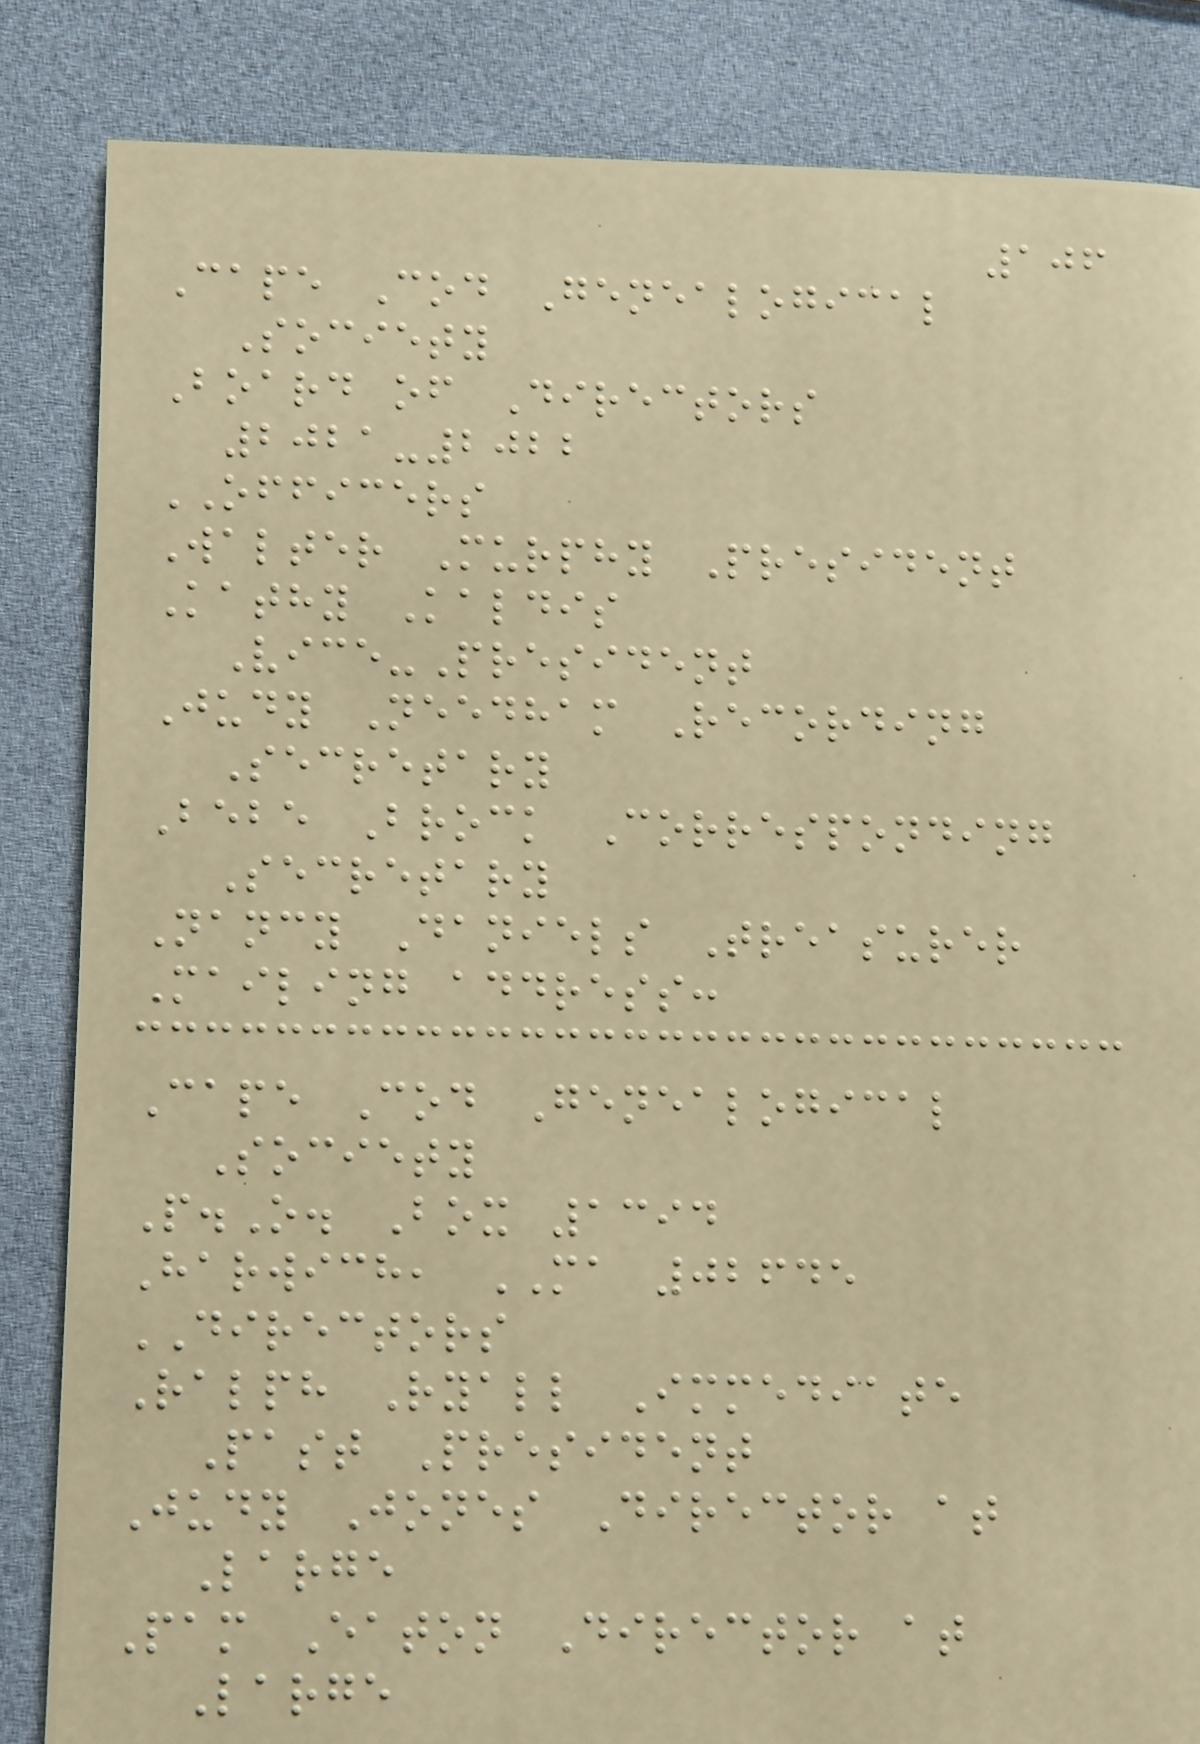106
Cape Cod Genealogical
Society
Board of Directors
2021-2022
OFFICERS
Walter Murphy President
Kathy Kaldis
Vice-President
Judy Needham Recording
Secretary
Bebe Brock Corresponding
Secretary
Nancy Daniels Treasurer
Mailing address:
Cape Cod Genealogical
Society
P.O. Box 1394
Harwich, MA 02645
DIRECTORS
Ralph Ryall Immediate
Past President
Judy Jones Director at
Large
Pam Eaton Director at
Large
